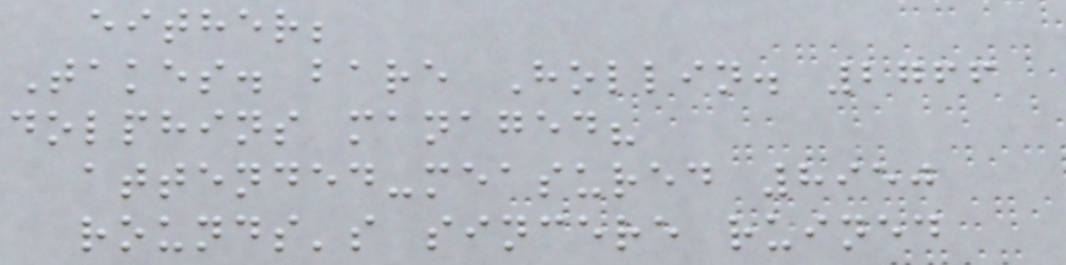either;
Takes. bare Hollin. 2766
dolphins managed?
attended-measured 8950
rounds's sincere ruined
